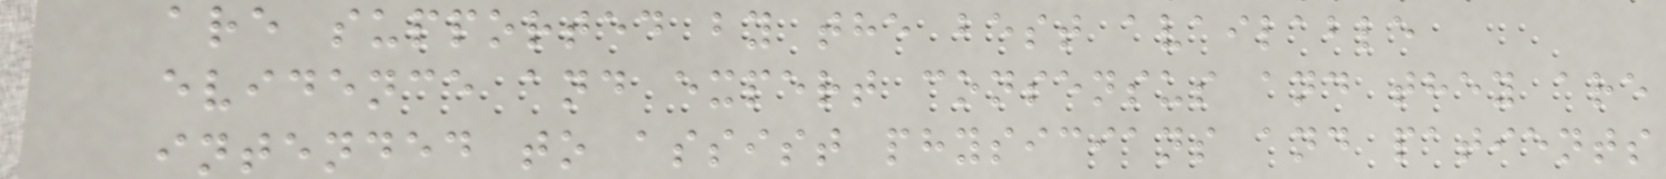are supported by the best available
evidence and expert consensus and they are
intended to assist physicians and patients
